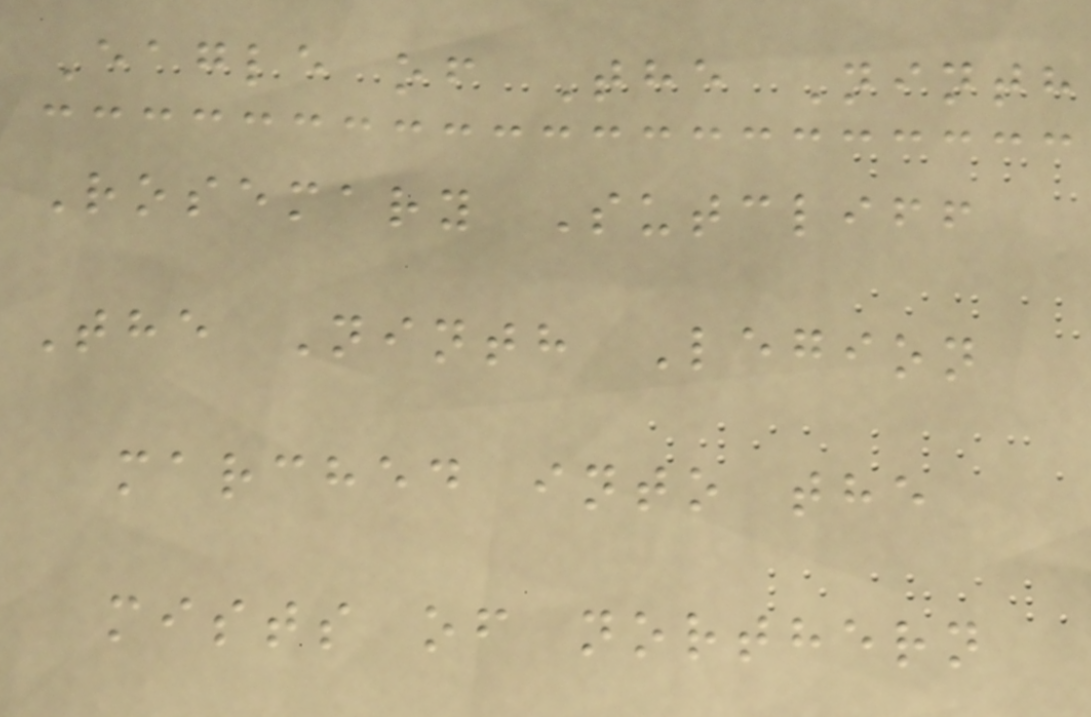Eagle of The Ninth
Rosemary Sutcliff
The Ninth Legion
marched into the
mists of northern
